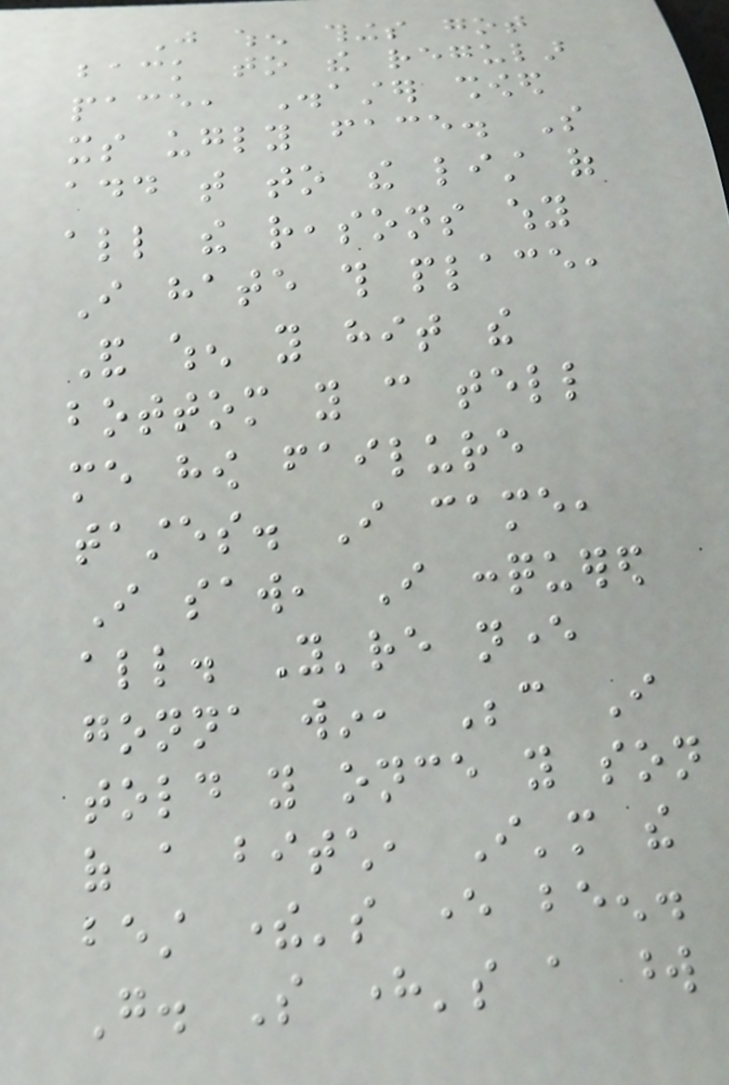Just when things got
back to the regular
pace, Disaster showed
its ugly face. So
add that to the list of
all the reasons why
I hate this place,
And when you hit the
bottom you can tell
me how failure
tastes. I came,
I saw, I conquered
all. You're never
gonna win, Because I
told you once you son
of a bitch, I'm the
best there's ever been.
Go. So here's a word
